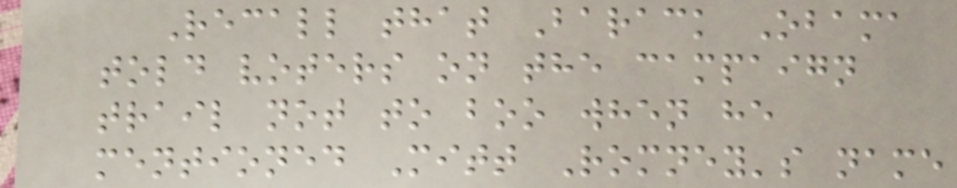Recall that Barack Obama
told voters on the campaign
trail not to boo when he
mentioned Mitt Romney's name
